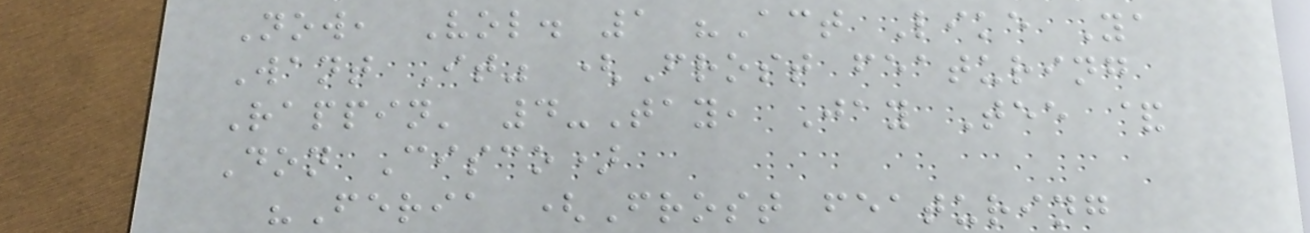Now, Vol. 1 "Act Like Ya
Want It" (Frost featuring
Rappin' 4-Tay, Jay Tee &
Don Cisco)
"Feria (Frost featuring
